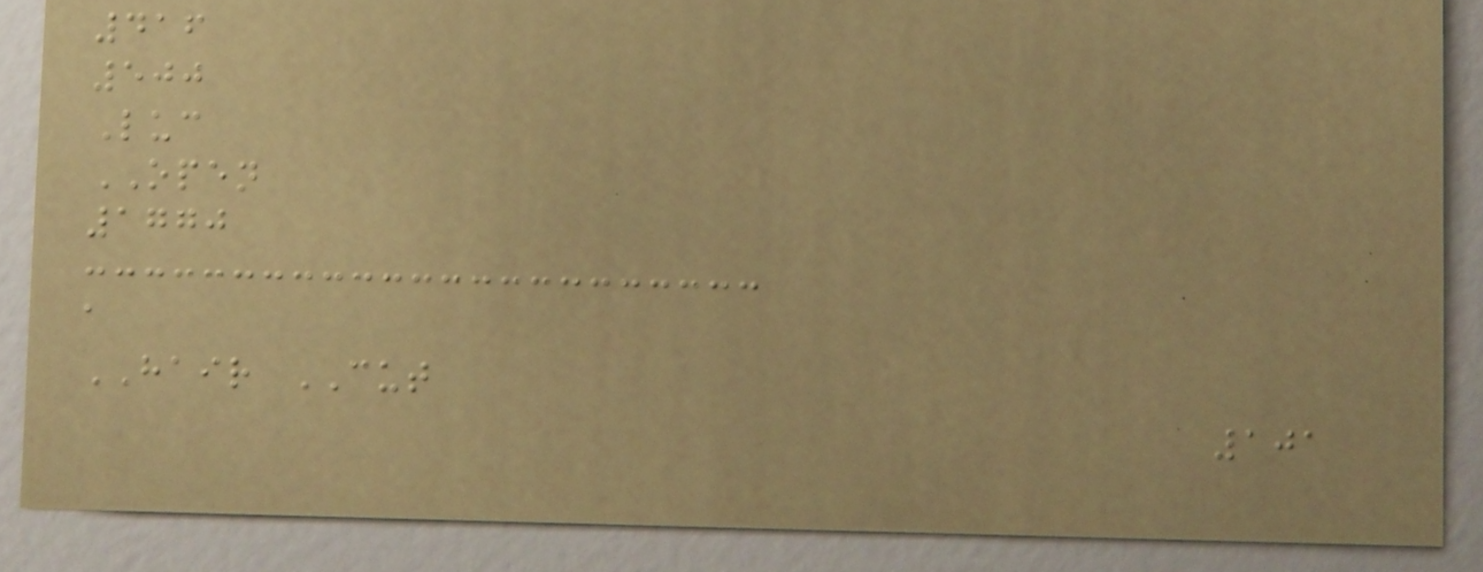416
500
Luc
OPEN
1770
a
HAIR CUT
101
